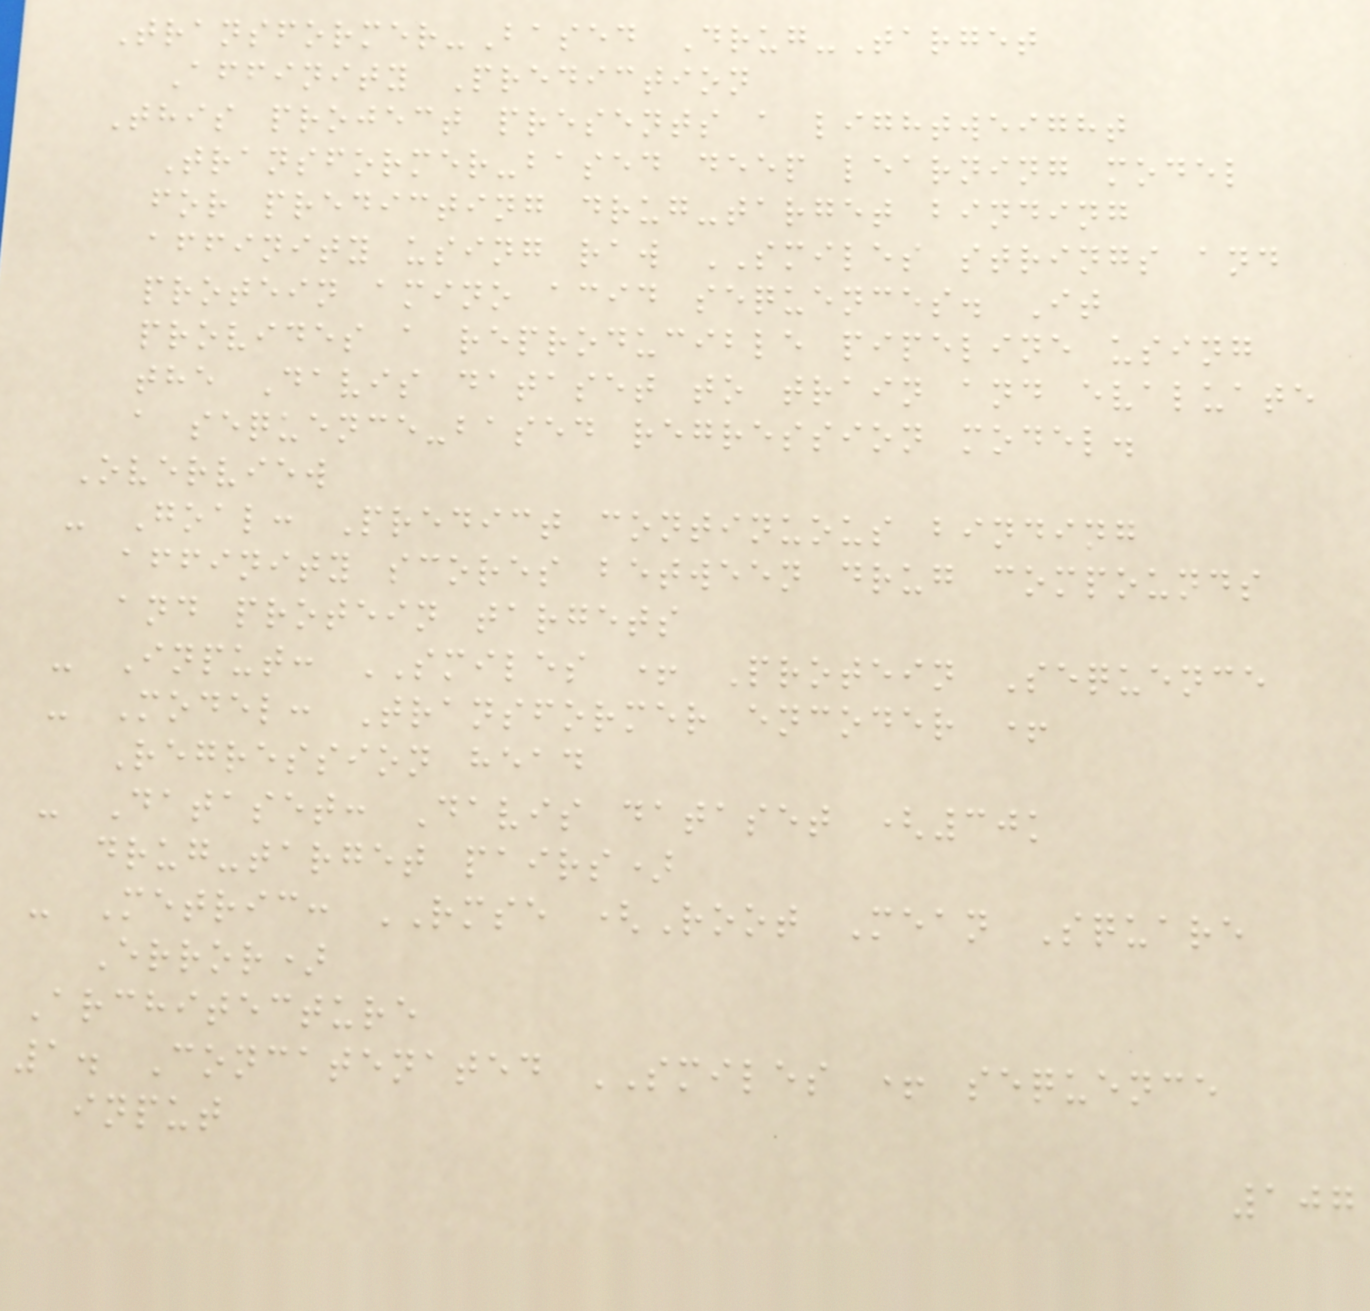Transformer-Based Drug-Target
Affinity Prediction
This project presents a lightweight
Transformer-based deep learning model
for predicting drug-target binding
affinity using raw SMILES strings and
protein amino acid sequences. It
provides a reproducible pipeline using
the Davis dataset to train and evaluate
a sequence-based regression model.
Overview
- Goal: Predict continuous binding
affinity scores between drug compounds
and protein targets
- Input: SMILES + Protein Sequence
- Model: Transformer encoder +
Regression head
- Dataset: Davis dataset (30k
drug-target pairs)
- Metric: RMSE (Root Mean Square
Error)
Architecture
1. Concatenated SMILES + sequence
input
107
